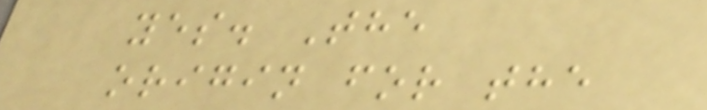yes. The
origin for the
